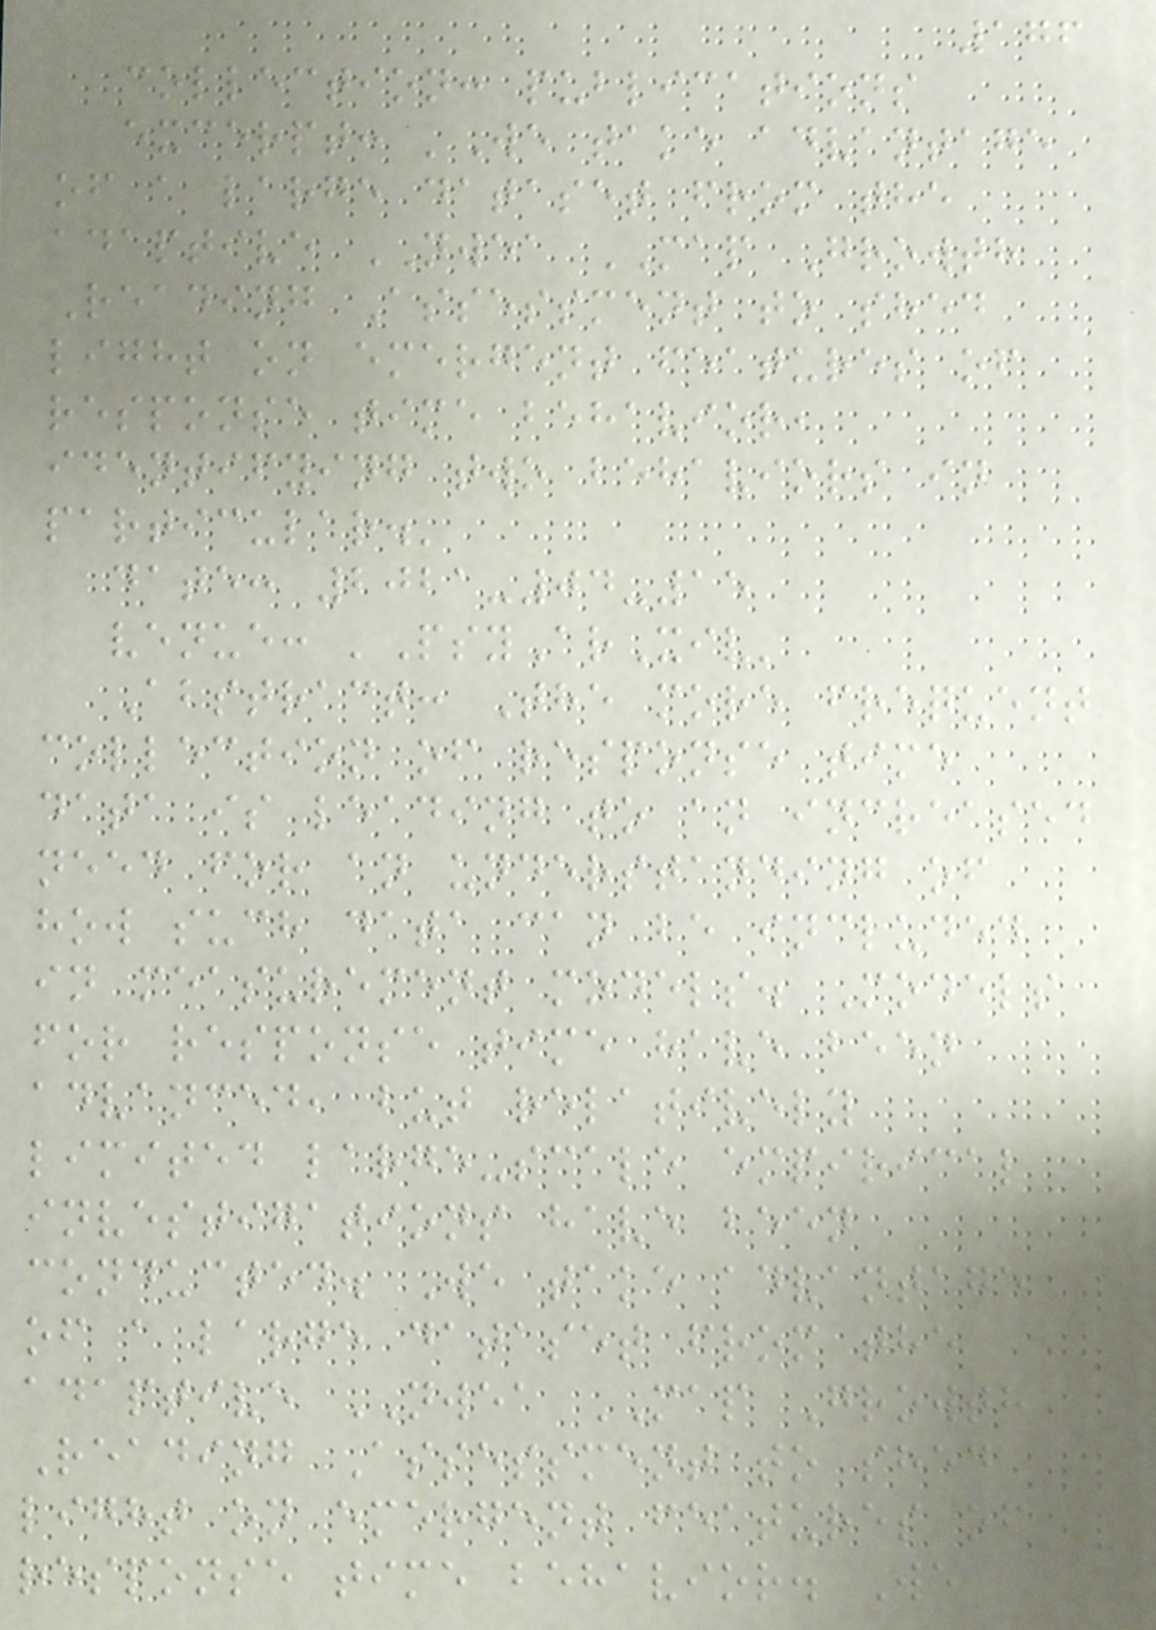176
collection: publications
excerpt: 'We take advantage
of a large dataset from the
adaptive NWEA MAP Growth
Reading Assessment to shed
light on emergent features of
response time behavior,
identifying two behaviors in
particular.'
date: 2021-04-15
venue: 'PsyArXiv'
Abstract: The more frequent
collection of response time
data is leading to an increased
need for an understanding of
how such data can be included
in measurement models. Models
for response time have been
advanced, but relatively
limited large-scale empirical
investigations have been
conducted. We take advantage
of a large dataset from the
adaptive NWEA MAP Growth
Reading Assessment to shed
light on emergent features of
response time behavior. We
